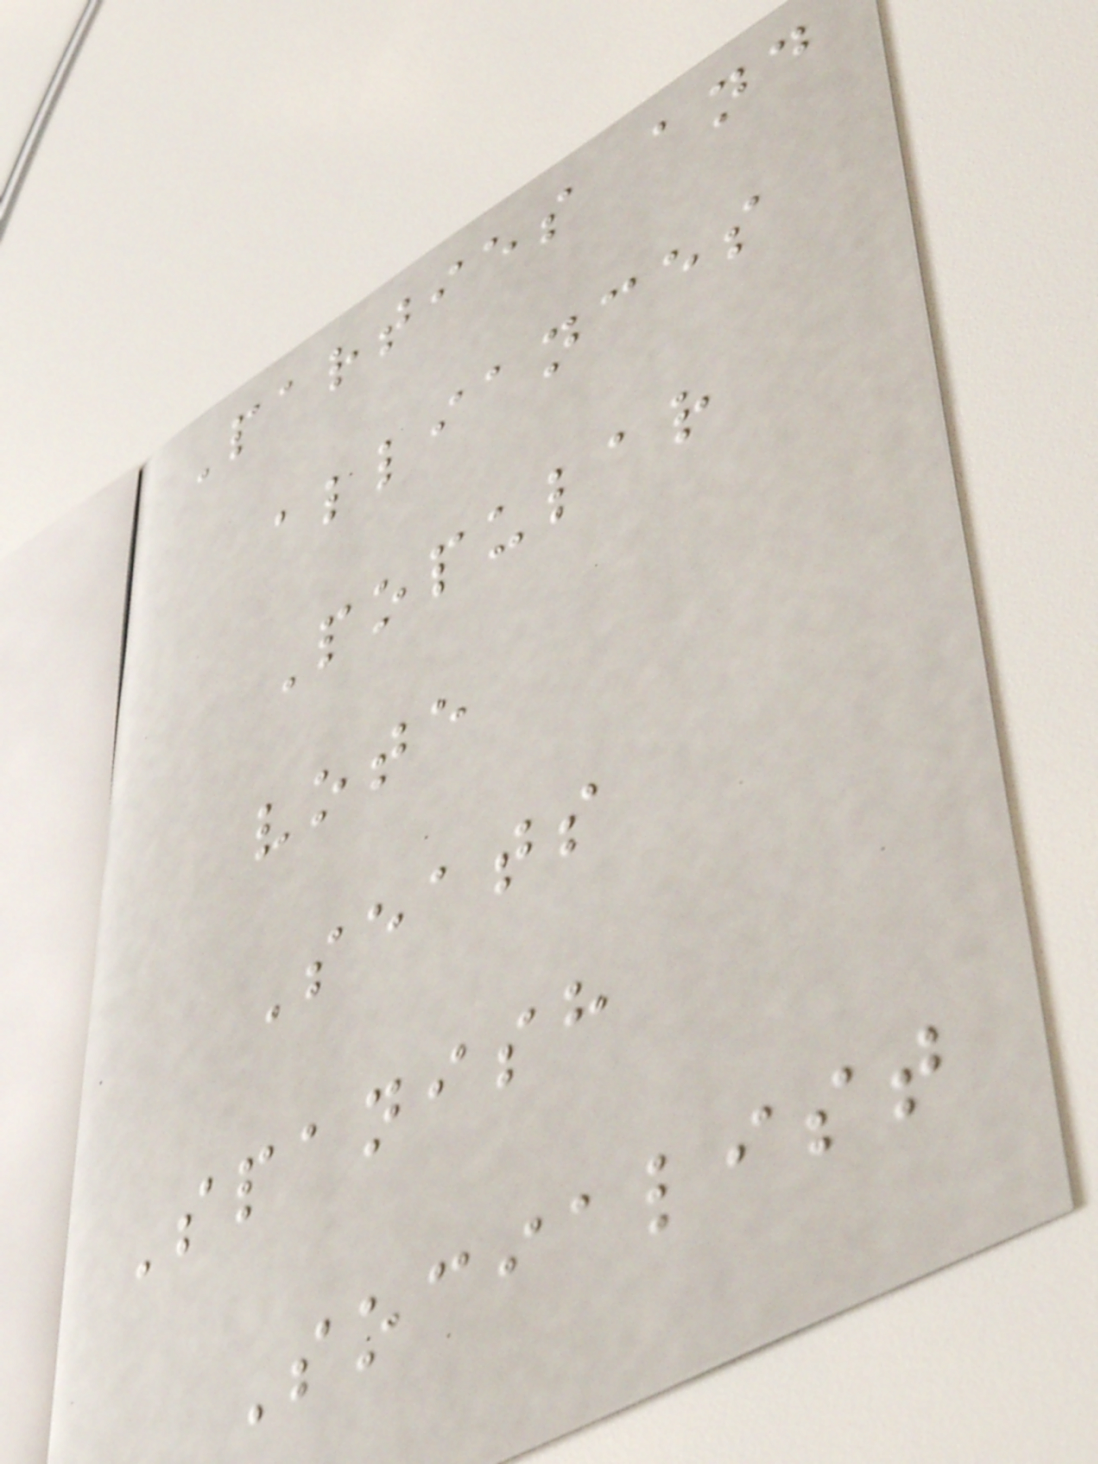Parties and
alliances
Popular
vote
Seats
Spanish
Socialist
